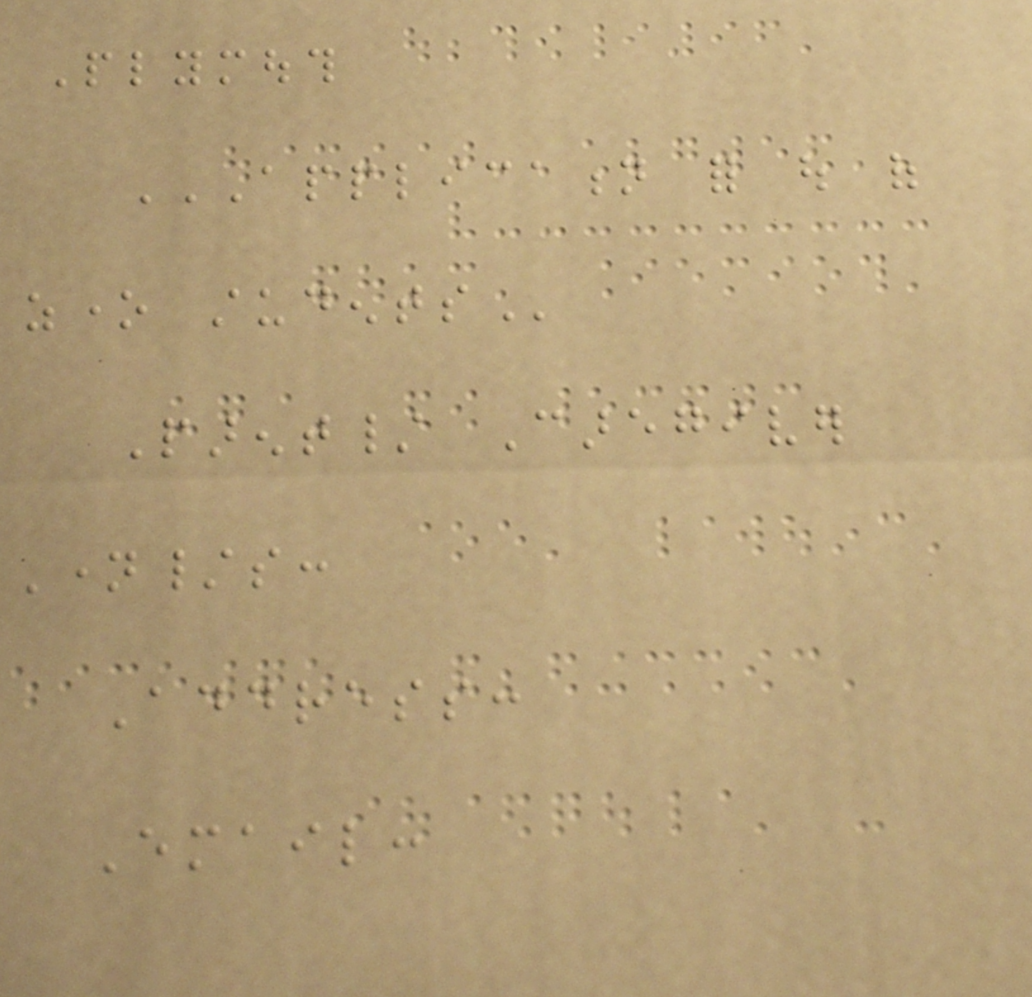Plymouth
APPLICATION FOR OUT OF
ZONE STUDENTS
Parent/ Caregiver
Name/s:
Address:
Email:
